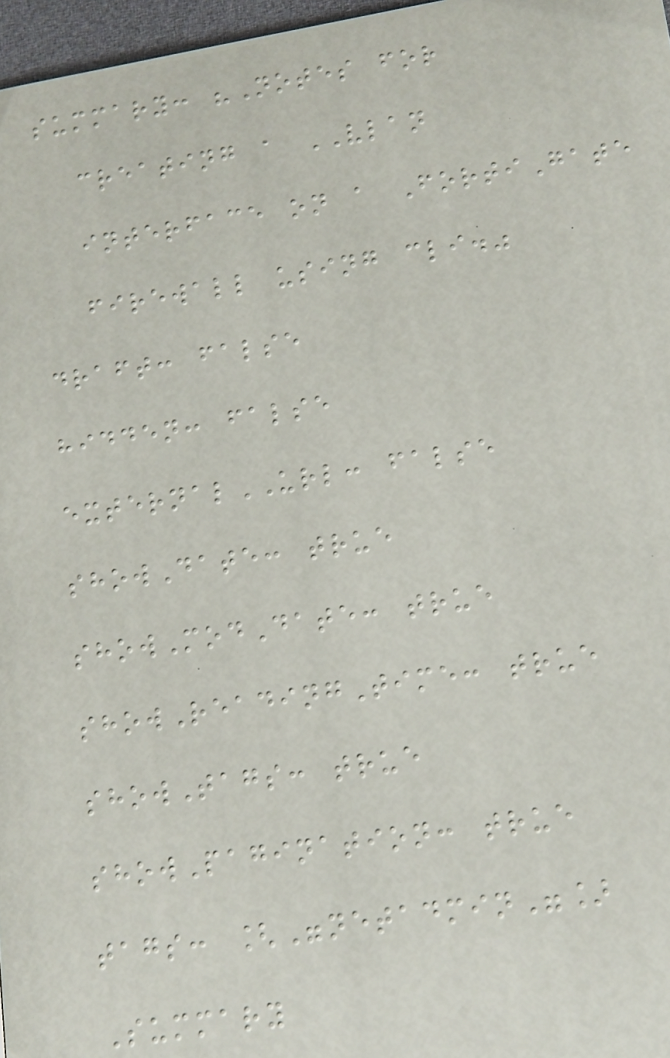summary: "Notes for
creating a VLAN
interface on a FortiGate
firewall using cli."
draft: false
hidden: false
externalURL: false
showDate: true
showModDate: true
showReadingTime: true
showTags: true
showPagination: true
tags: ["netadmin"]
Summary
